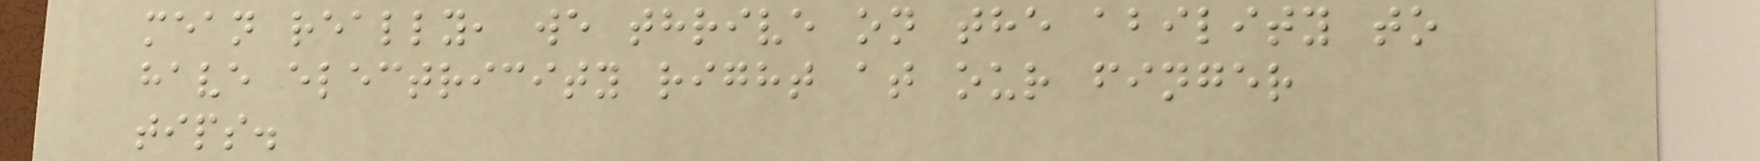mean really, we thrive on the ability to
have electricity right at our finger
tips.
